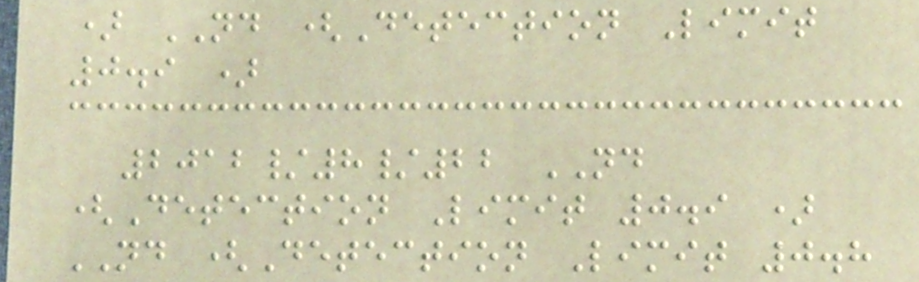) ND (Detection Limit
0.9 )
2012/8/22 ND
(Detection Limit 0.9 )
ND (Detection Limit 0.8
